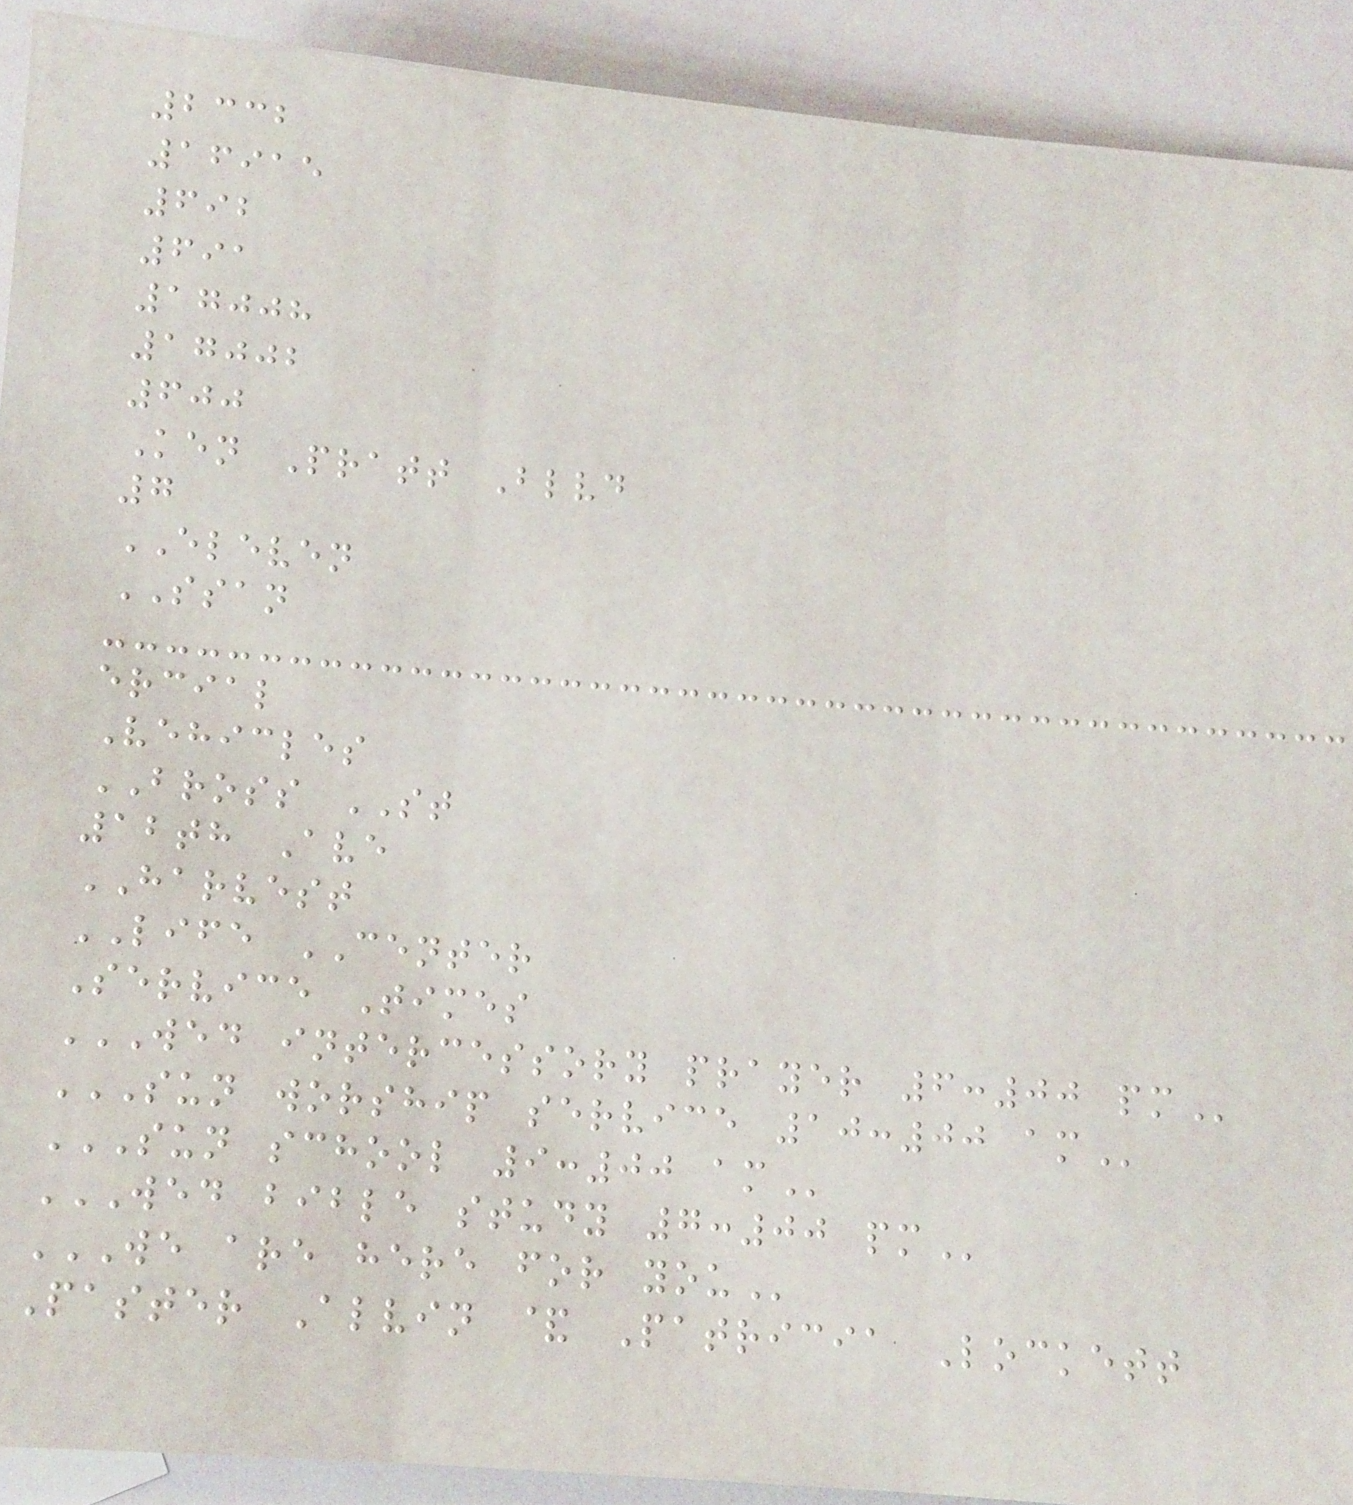2332
16915
692
691
17008
17002
600
Ken Pratt Blvd
7
ELEVEN
SSAN
ercial
Vehicles
BROSS ST
12th Ave
HARVEST
LIFE CENTER
Service Times
WED INTERCESSORY PRAYER 6:00 PM
SUN WORSHIP SERVICE 10:00 AM
SUN SCHOOL 9:00 AM
WED BIBLE STUDY 7:00 PM
WE ARE HERE FOR YOU
Paster Alvin & Patricia Lockett
